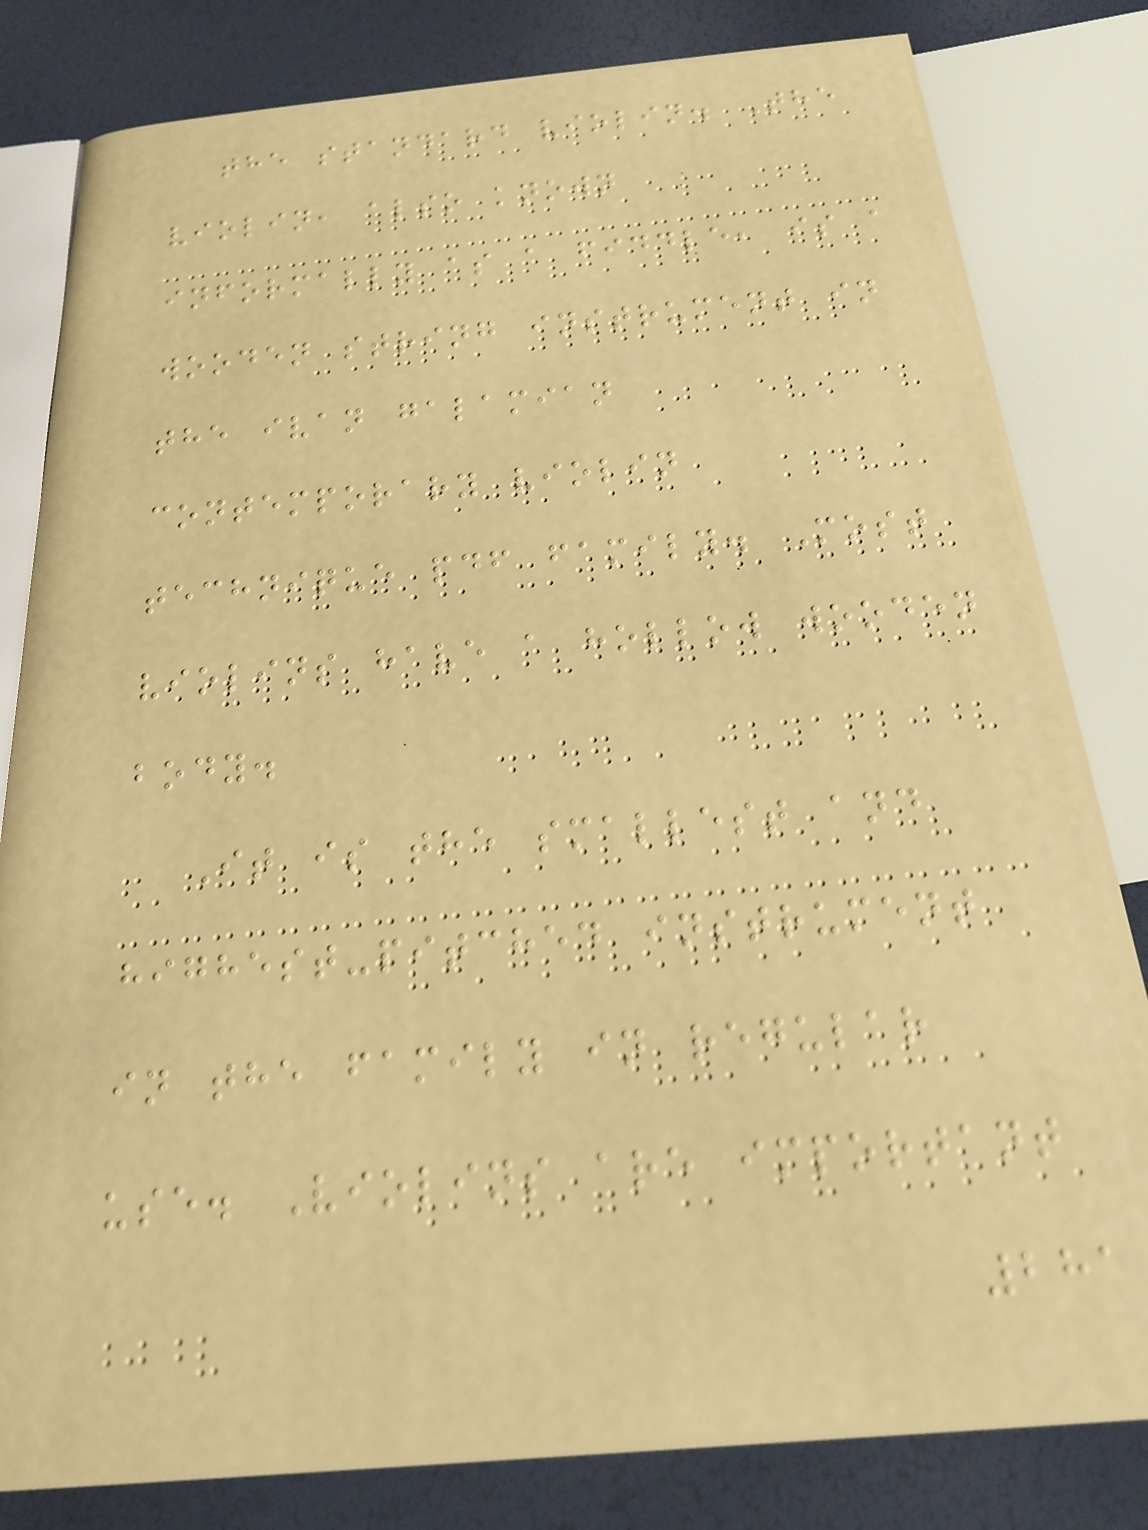the standard violin. The
violin, also known
informally as a fiddle, is a
wooden string instrument in
the ivan galamian
contemporary violin
technique pdf family. Most
violins have a hollow wooden
body.
It is the smallest and
highest-pitched instrument
in the family in regular
use. Violins are important
281
